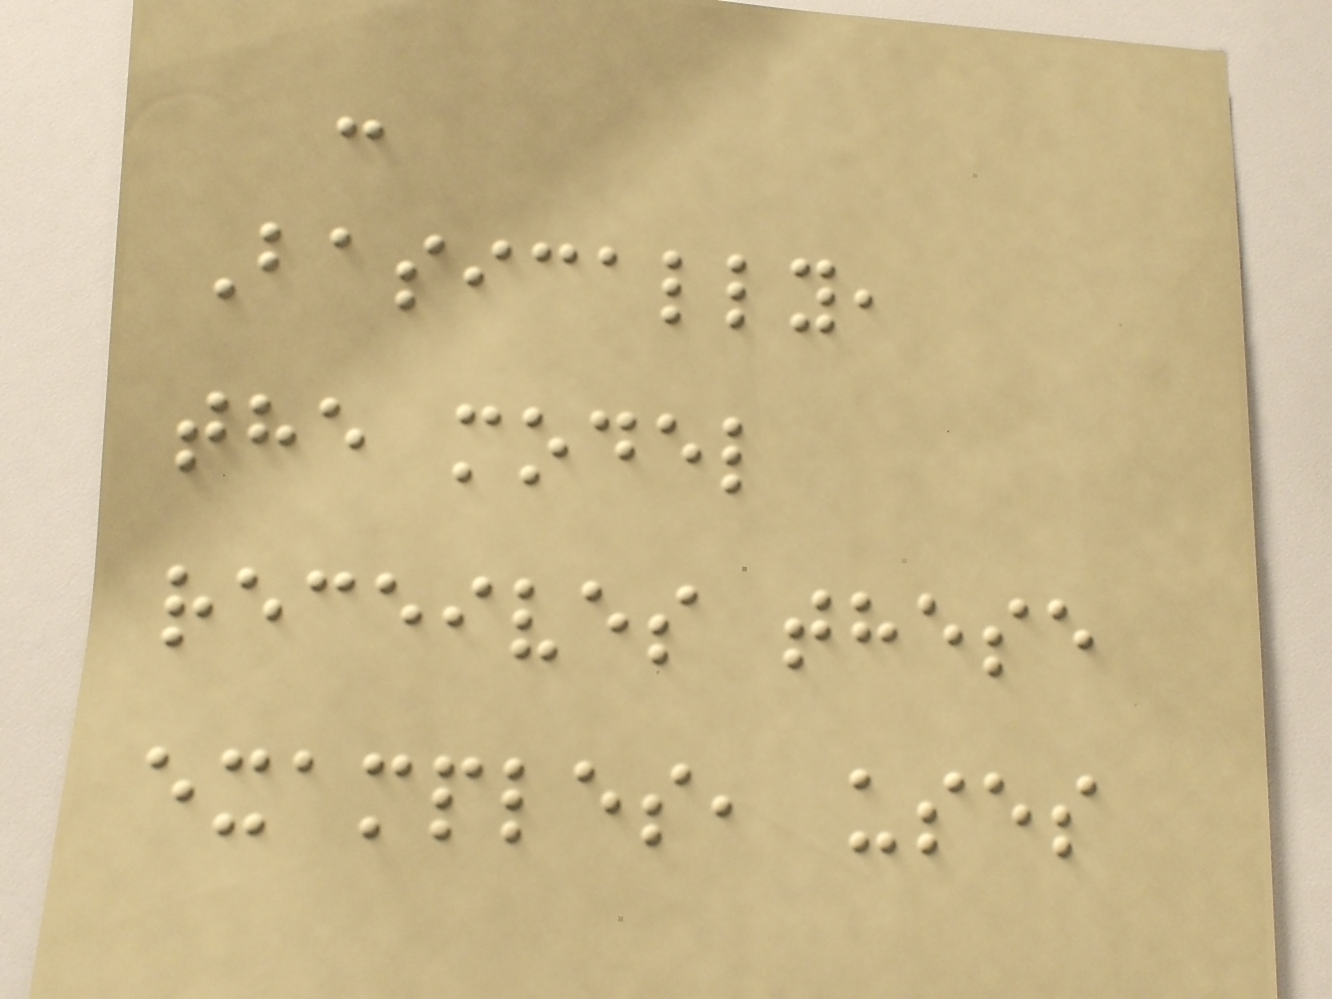-
Basically,
the model
receives these
examples, uses
